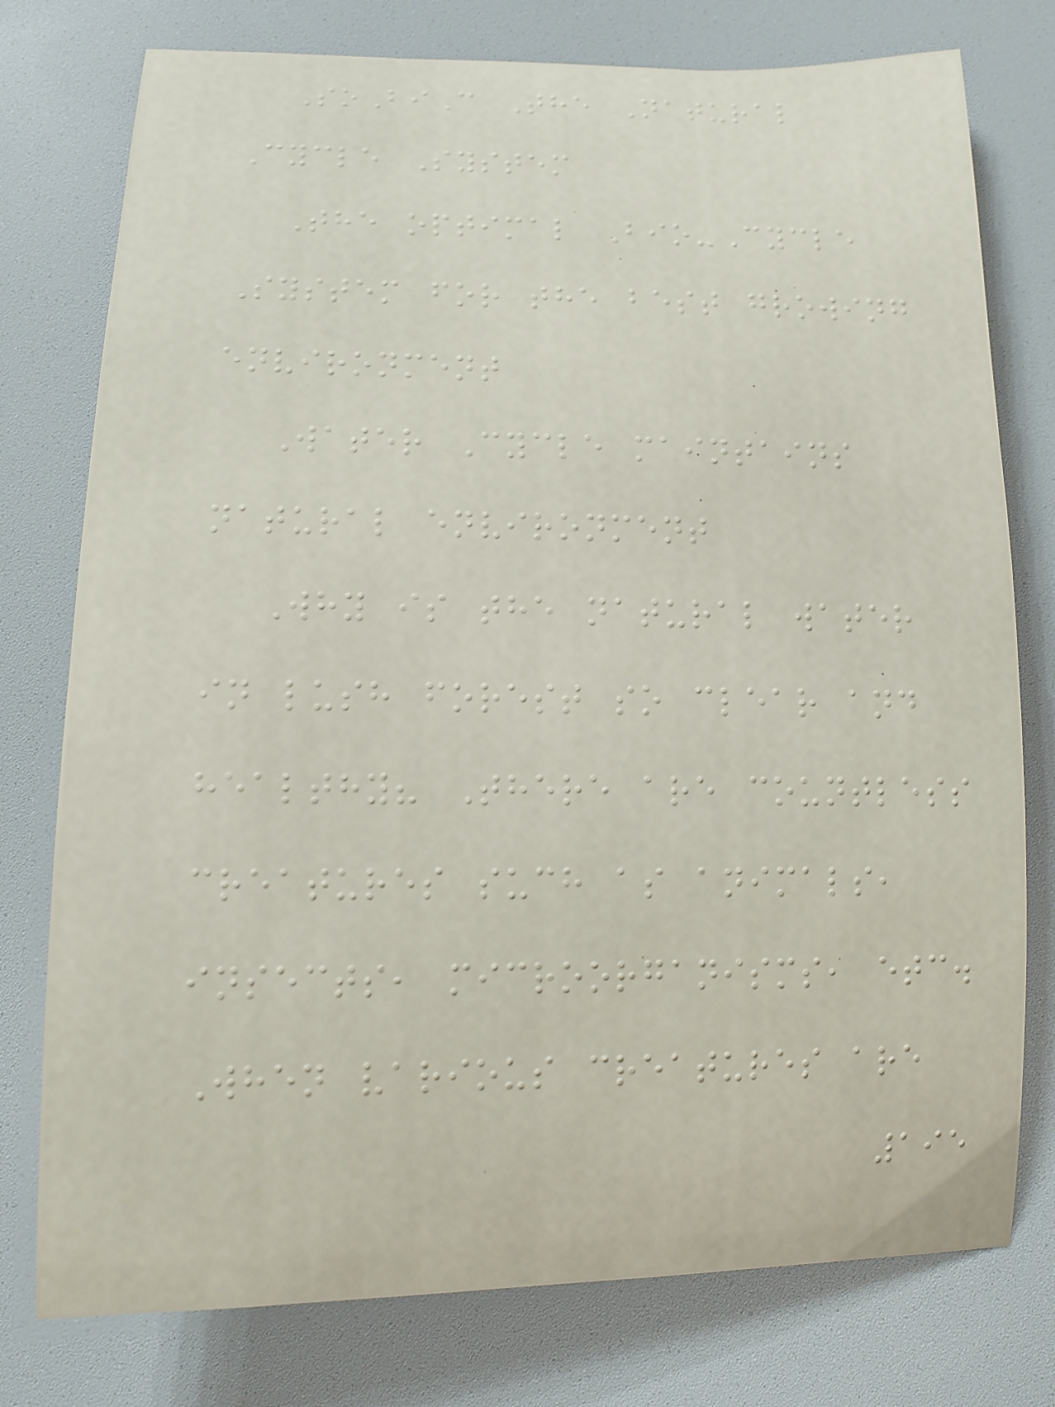SoBiC The Natural
Cycle System
The optimal Bio-Cycle
System for the best growing
environment
Water Cycle maintains
natural environment
Why is the natural water
in lush forest so clear and
healthy? There are countless
creatures such as animals,
insects, microorganisms, etc.
When various creatures are
195
